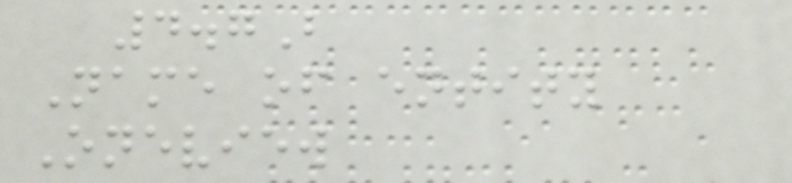4.7B
Name of entity
Oneview
